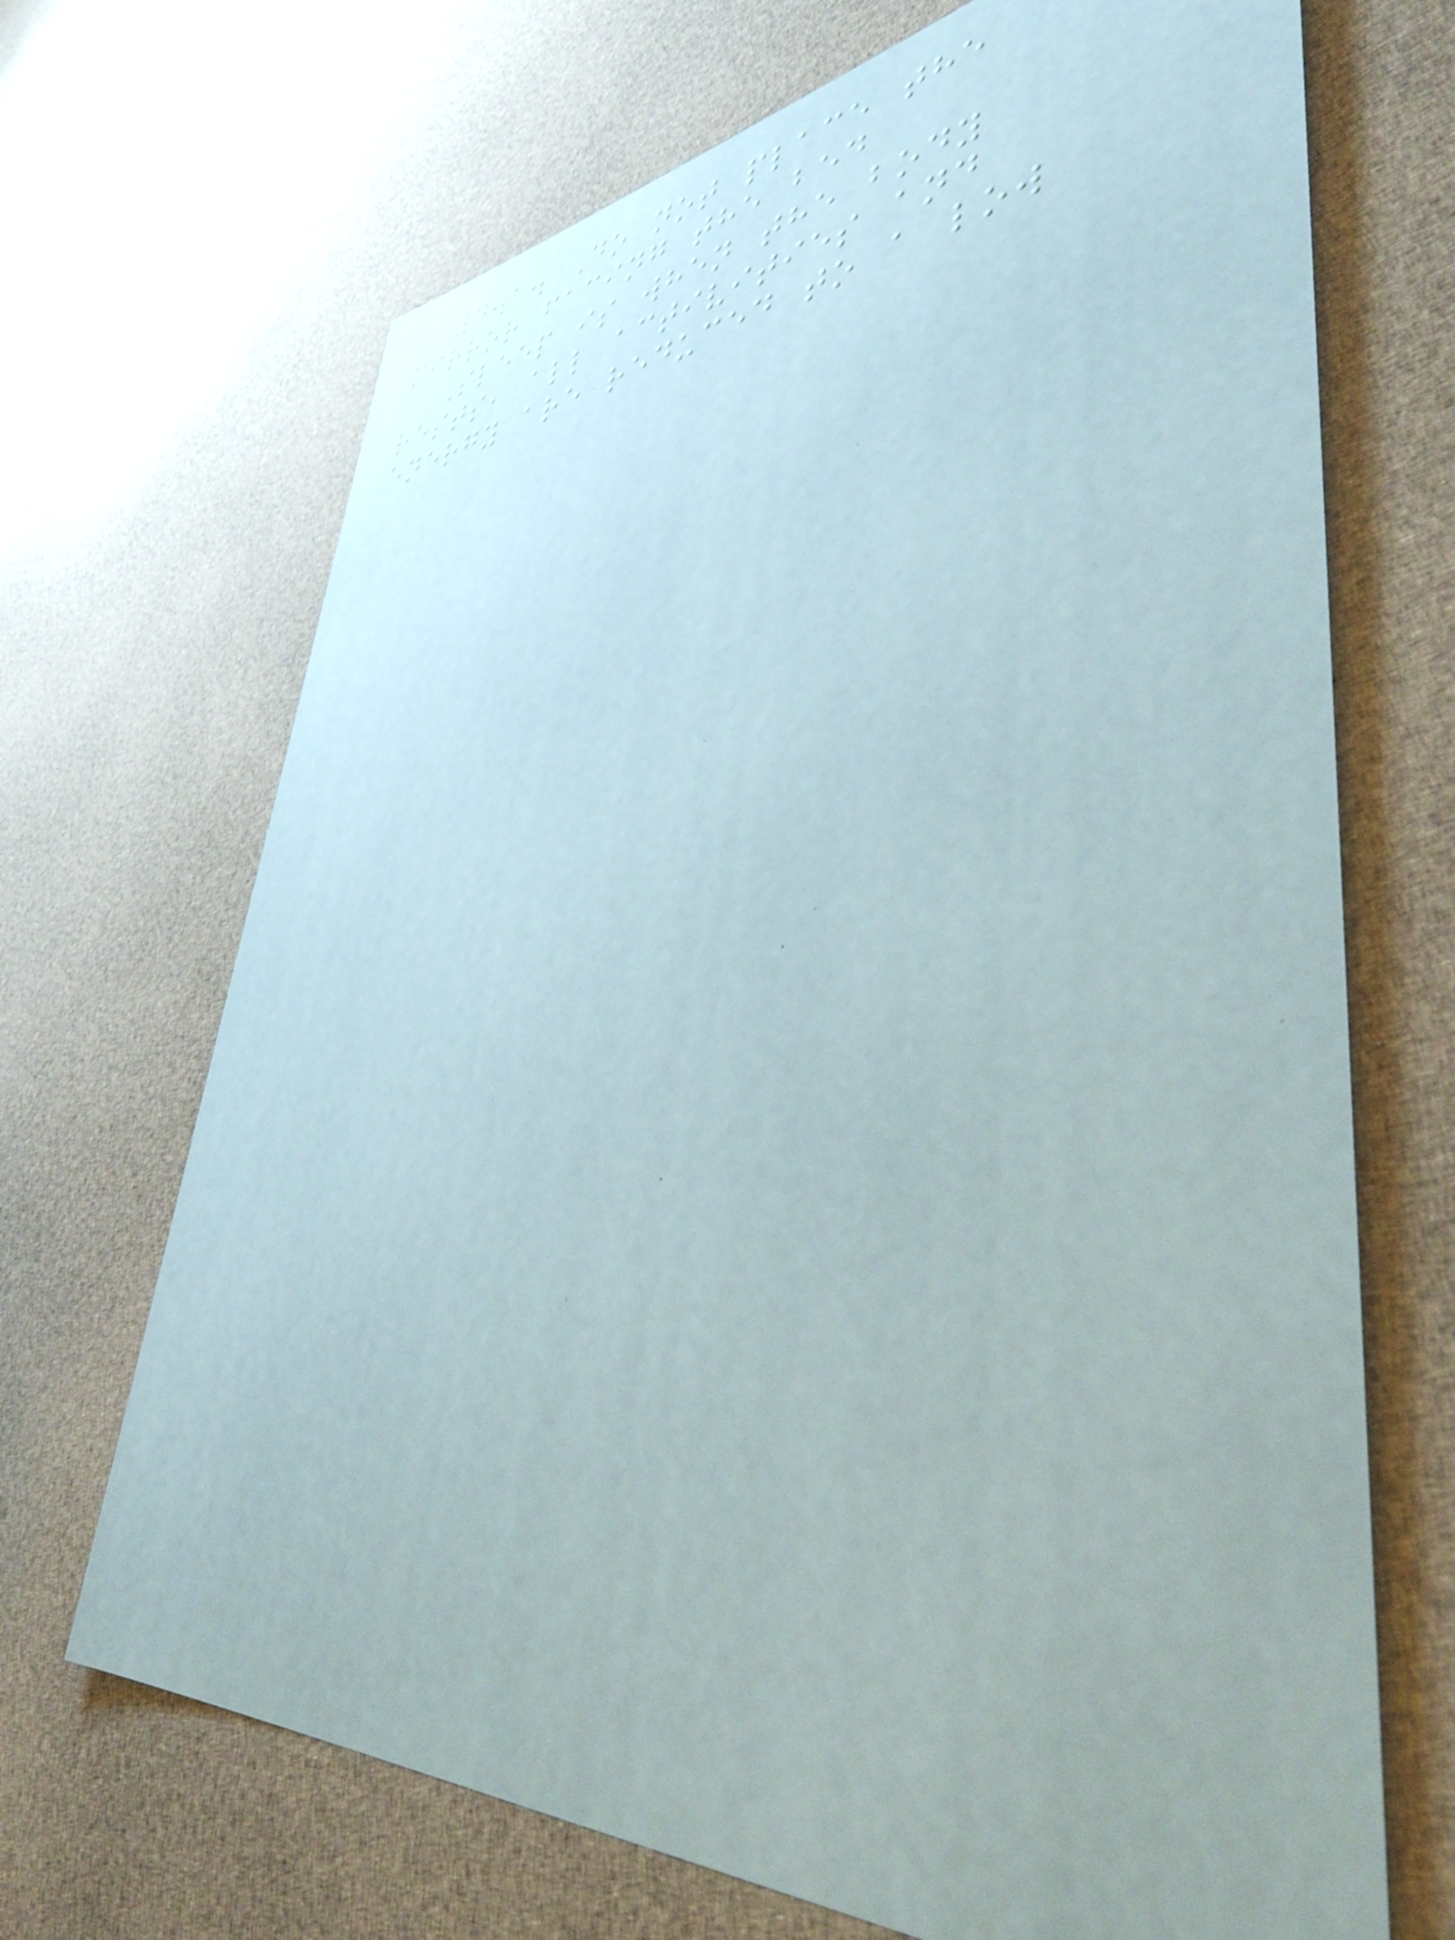4.1. Do not place the
mirror facing the bed
Sleep is when the body
rests, all activities and
energy are reduced to a low
